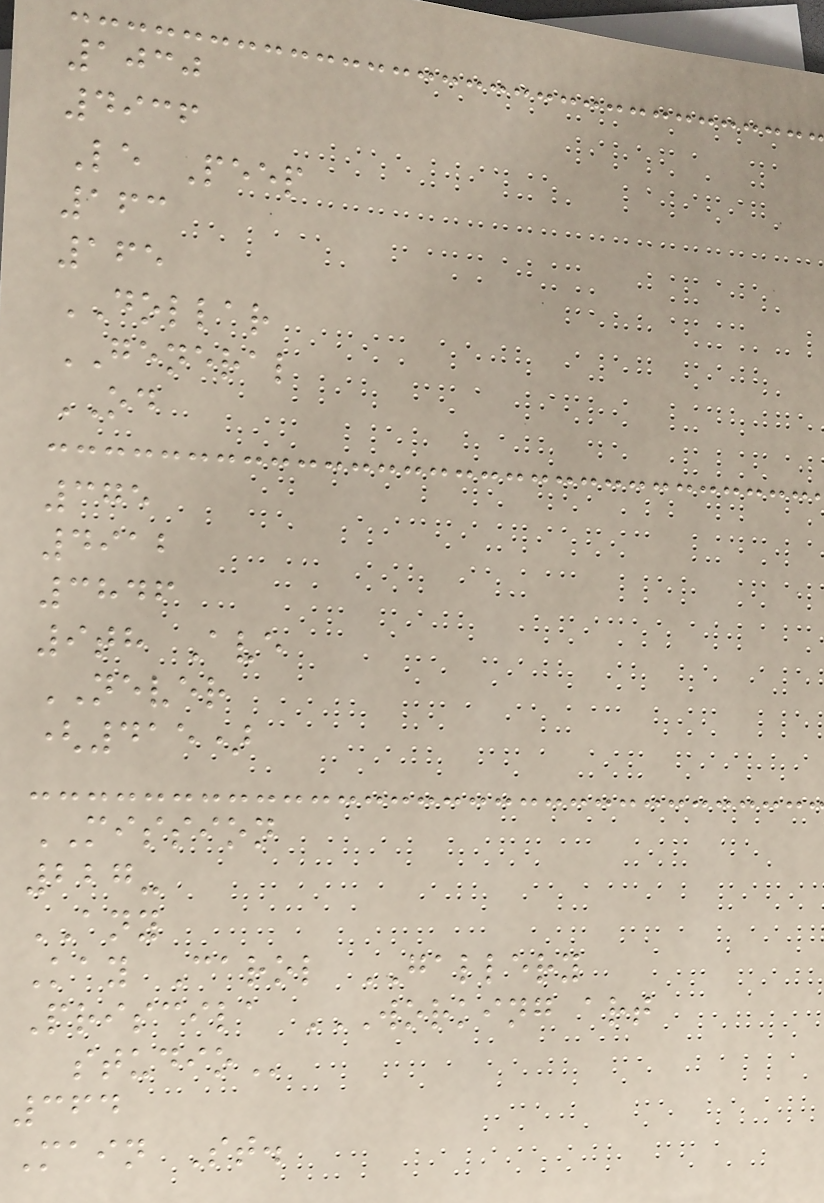1030
4936
Le Peep
163
165
DOLLAR
GENERAL
OD
375
4912
3846
9th Ave
NEVER
(415)
MISSION
227-
ANY
Kay Carol GALLERY
Priscila WORKING ART
STUDIO
364
Main St.
